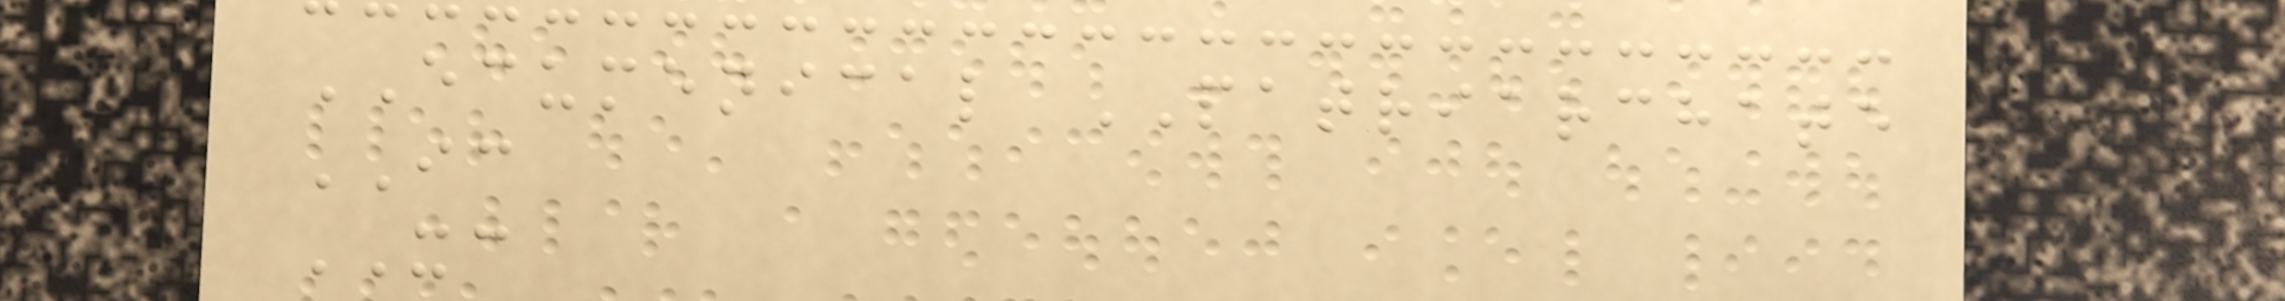ECUMENICAL PATRIARCHATE
IC
XC
